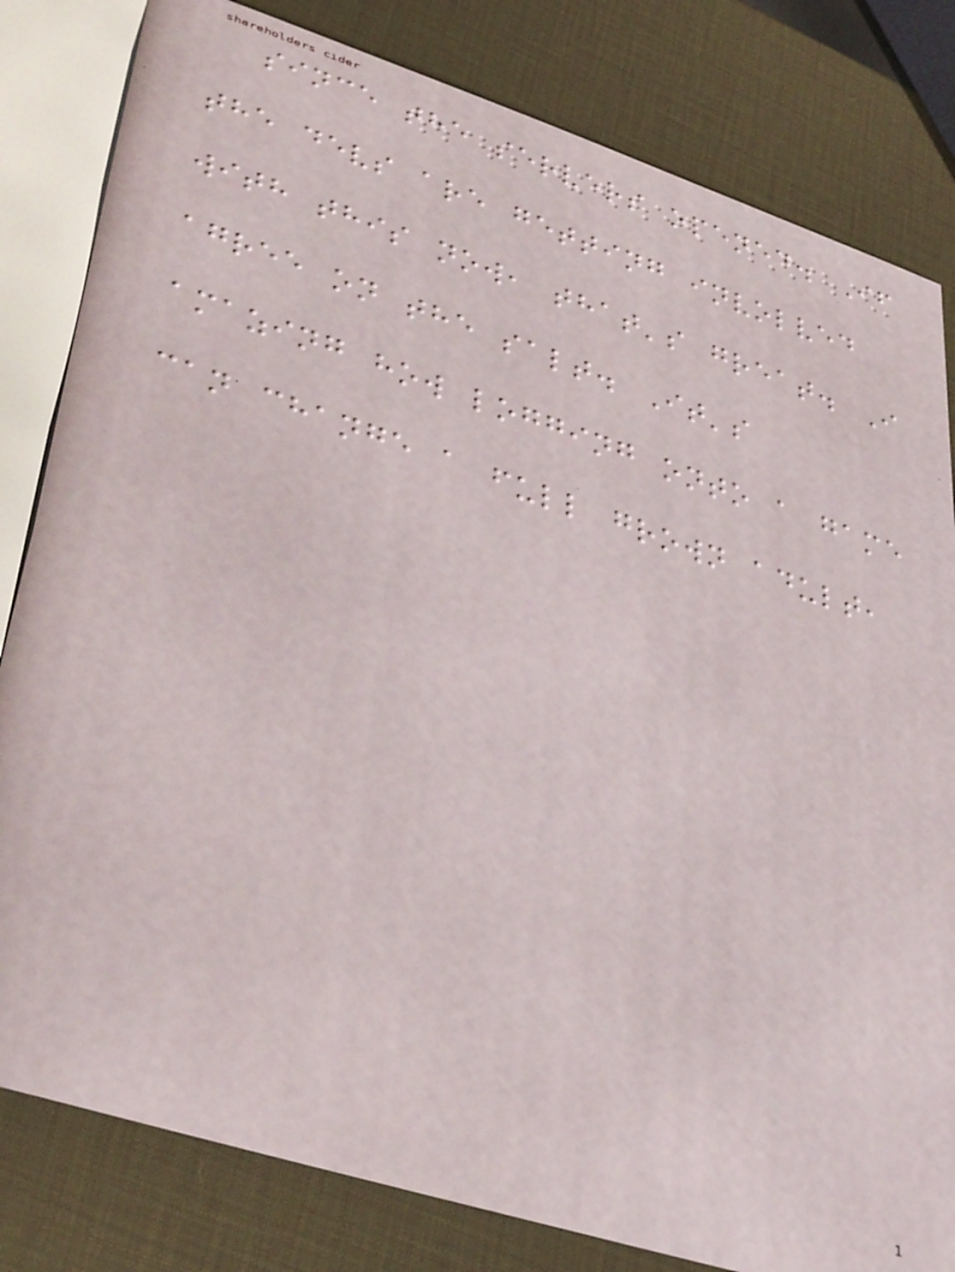since the servers opened. If
the devs are getting involved
with this now, that's great. I
agree on the salt. It's
amazing how logging onto a game
can change a full grown adult,
